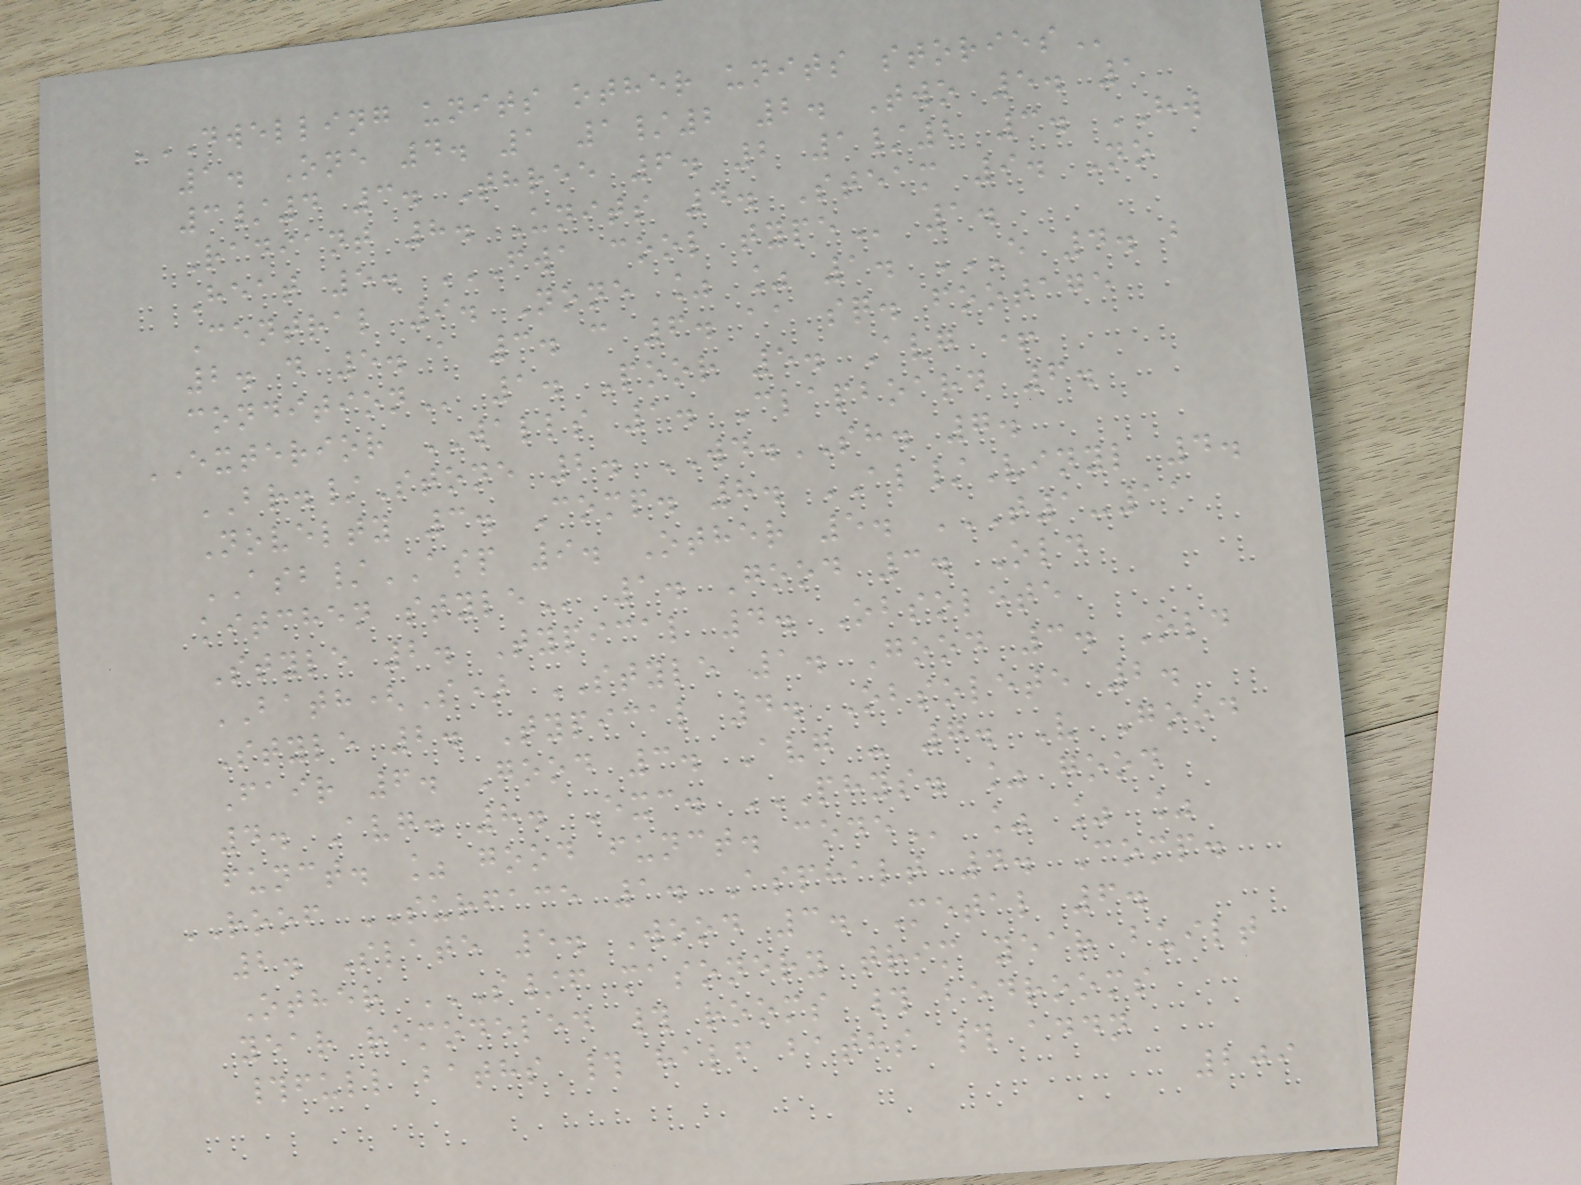DWELLING UNITS OTHER UNITS STORIES
1. One 4. 1 1/2 2. Two 5. 1
3/4 3. Three 6. 2 1/2 3. HW
Radiant 8. Units 4. Steam 9. No
Heat 5. FWA COOL TYPE 1.
Central 9. None % % 1. E 4. B
2. D 5. A 3. C 6. AA SQ. FOOTAGE
CONDITION 1. Poor 5. Avg +
EXTERIOR WALLS 1. Clapboard 6.
BR./Stone 2. WD.SH. 7.
Novelty 3. Comp. 8. AL/Vinyl 4.
ASB/ASP 9. Other 5. T1-11
KITCHEN STYLE 1. Good 3. Old
Style 2. Typical 4. Obsolete
BATH(S) STYLE 1. Good 3. Old
Style 2. Typical 4. Obsolete 2.
Fair 6. Good 3. Avg - 7. V Good
4. Avg. 8. Exc. PHYS. % GOOD
FUNCT. % GOOD FUNCT. CODE % % %
ROOF SURFACE 1. Asphalt 4. Comp.
2. Slate 5. Wood 3. Metal 6.
Other S/F MASONERY TRIM YEAR BUILT
YEAR REMODELED # ROOMS # BEDROOMS
#FULL BATHS # HALF BATHS # ADDN
209
